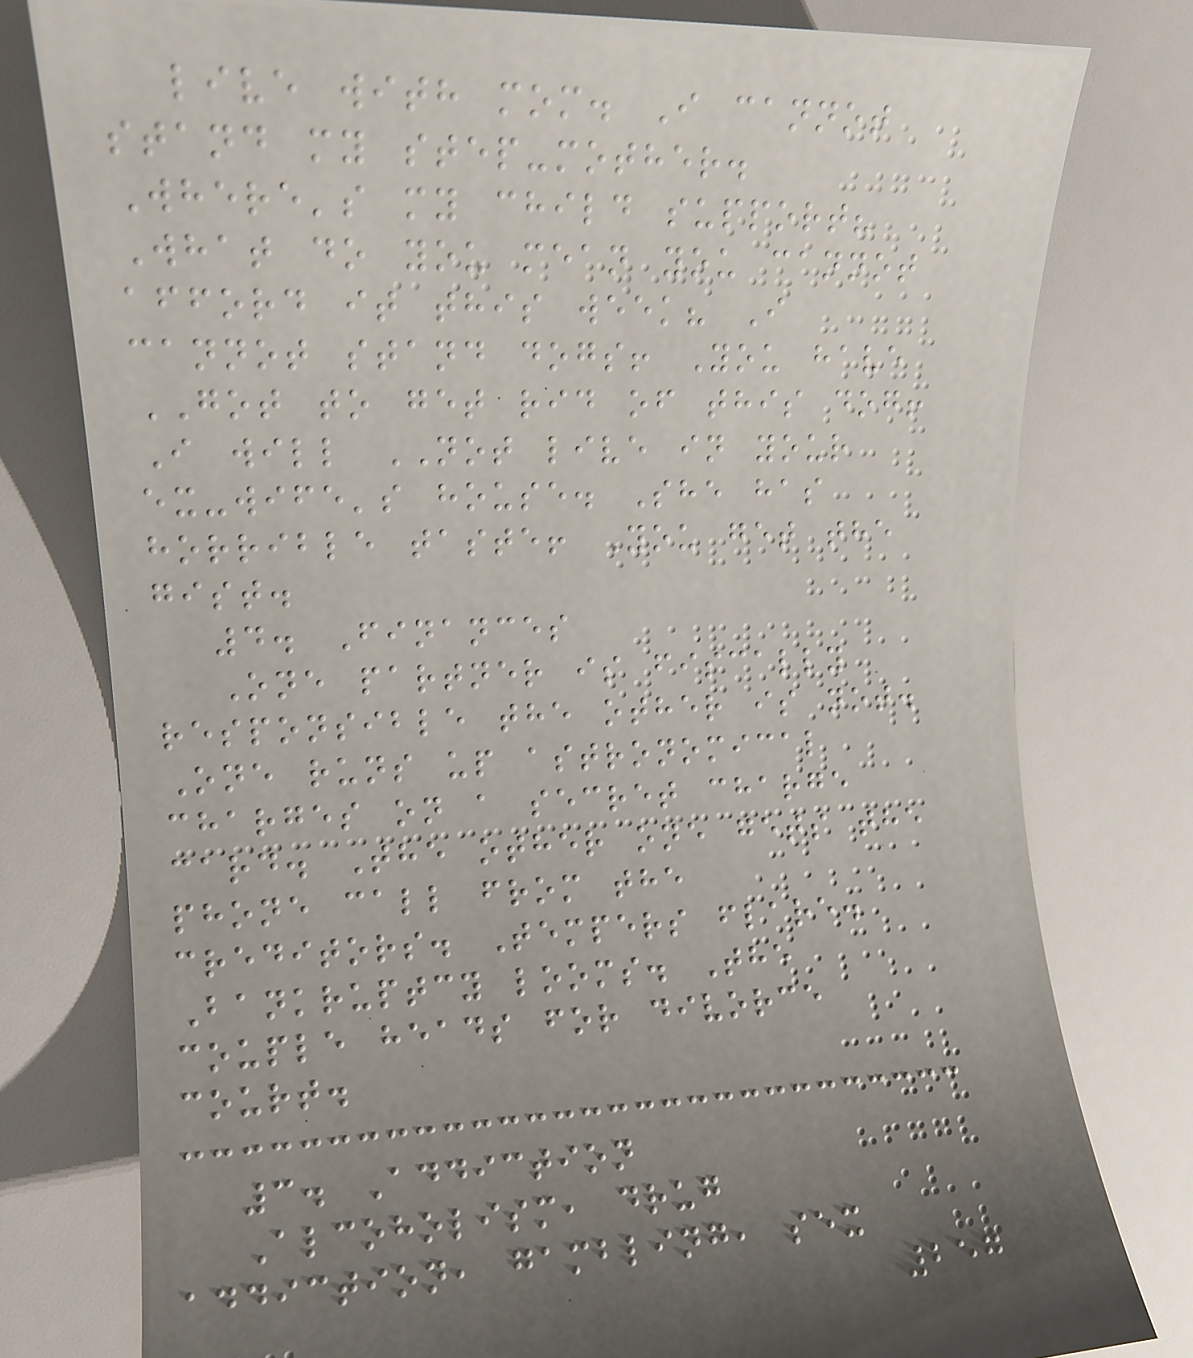live with mom. I cannot
stand my step-mother.
Where's my child support?
What do you mean you cannot
afford it this week? I
cannot stand dogs! You have
GOT to get rid of this dog!
I will NOT live in your
ex-wife's house. She has
horrible taste! You get the
gist.
4. Finances
One partner is fiscally
responsible the other is not.
One runs up astronomical
charges on a secret charge
card. The other one gets the
phone call from the
creditors. Tempers flare.
Bankruptcy looms. The
couple heads for divorce
court.
3. Addiction
Alcoholism, drug
addiction, gambling, sex
257
